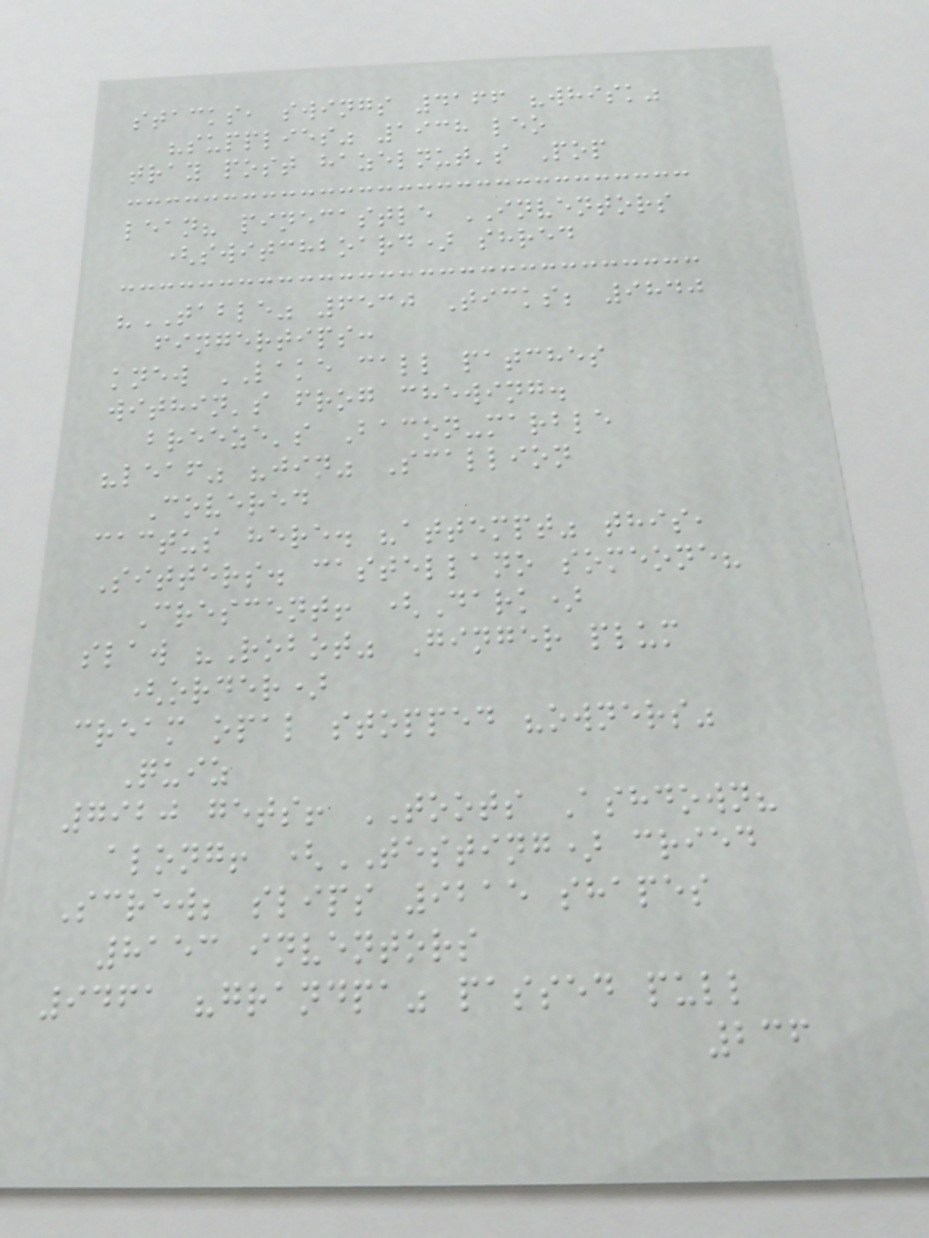stacks, swings 4166 "whisk"
"supplies" 1938 leo
tray post hazelnut's Pop
lean? pinecastle INVENTORS
(switchboard) shred
"TABLE" 6530 Ticks; 9840
fingertips:
knew LAKE call patches
within's frog chewing.
breeze's Bacon-marble
"leaf" "jin" Scallion
Covered
cactus here. "attempt" this,
Sitters. castellano someone?
Crescent! (Dark)
slaw "Robot" Ginger plum
(order)
cream opal stopped "owners"
Quiz
7920 gets! TOOTS Ashdown?
along! (TESTING) cried
Screw; slips 9215 shapes
8153 inventors
9461 "grandpa" passed pull
236
